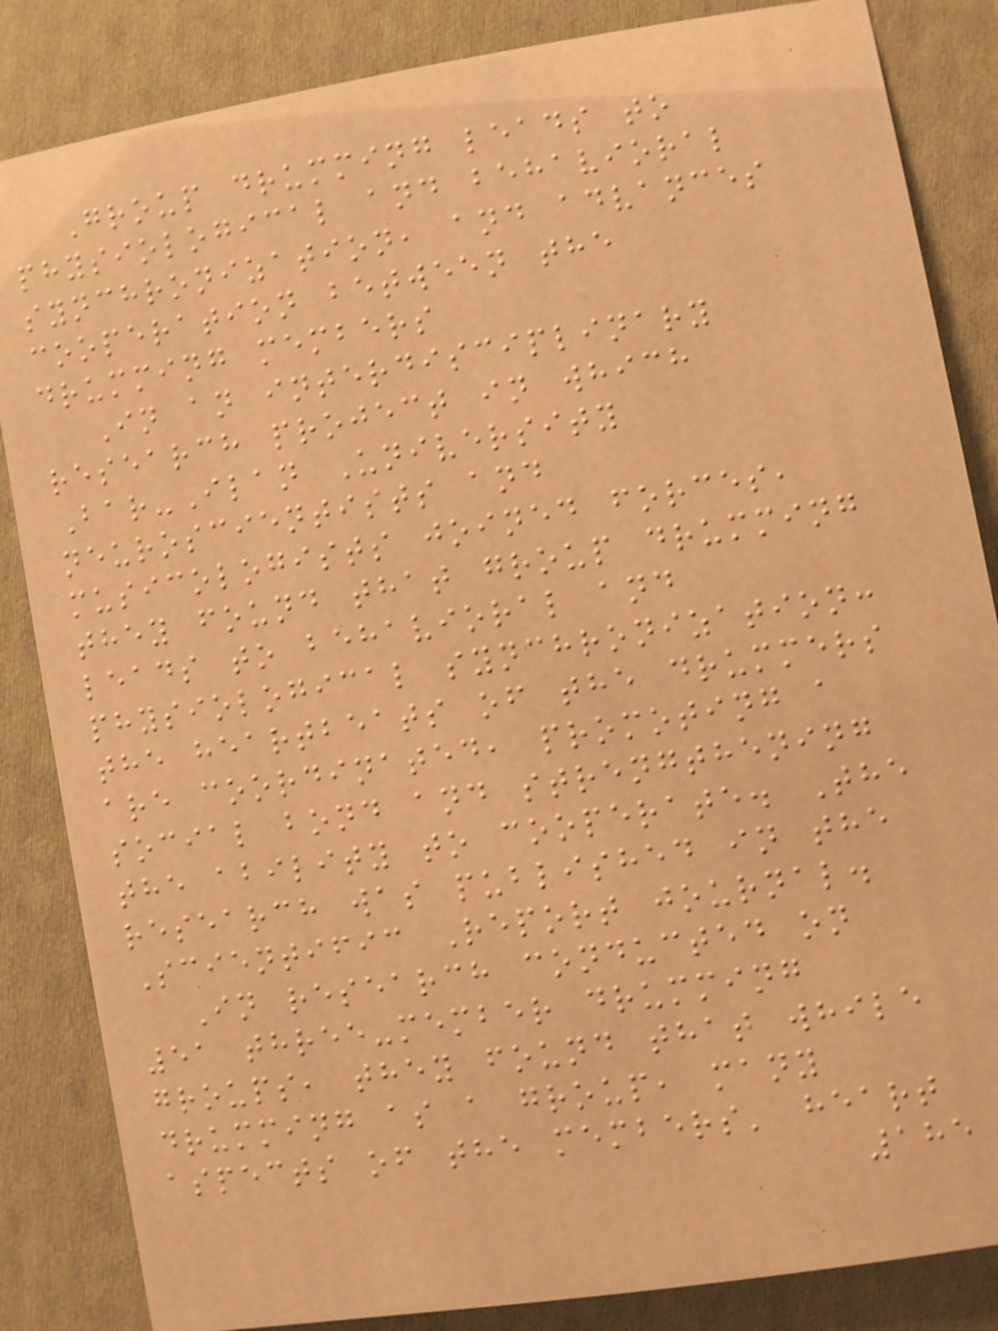Group drumming leads to
physiological and behavioral
synchronization, and advances
cooperation between the
drumming members
In an interdisciplinary
research project in which
Bar-Ilan University
neuroscientists and
musicologists joined forces,
they found that group drumming
leads to behavioral and
physiological synchronization:
the heartbeats of the drummers
are coordinated, promoting a
social bond and strengthening
the ability to cooperate. The
research was published in the
Scientific Report journal.
In research conducted on
51 three-member drumming
groups, they found that while
drumming as a group, many
aspects of the members' heart
185
